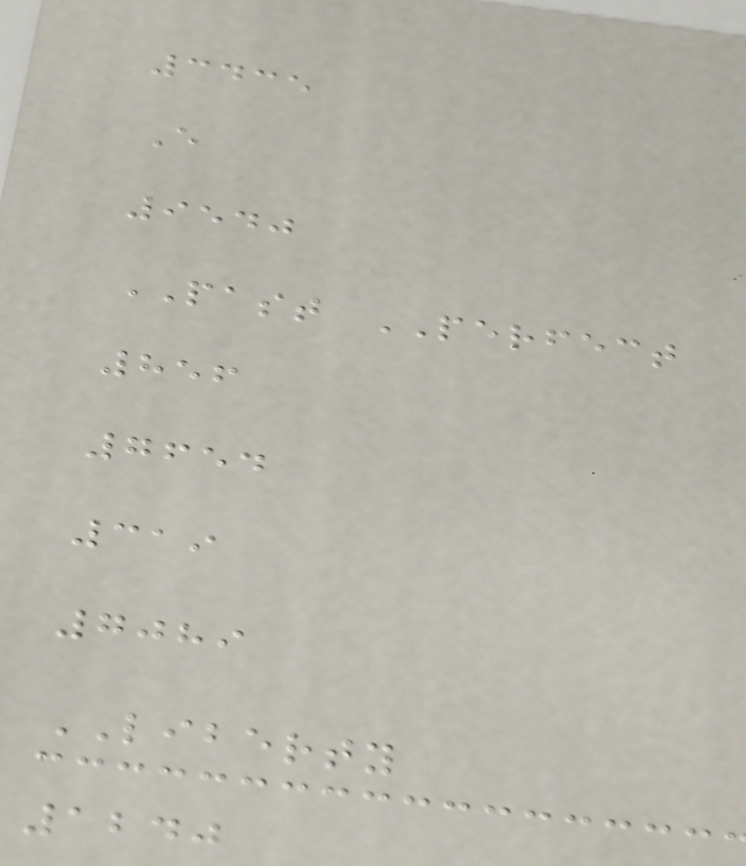3435
E
9540
PAST PERFECT
856
7654
319
7089
LIBERTY
1240
